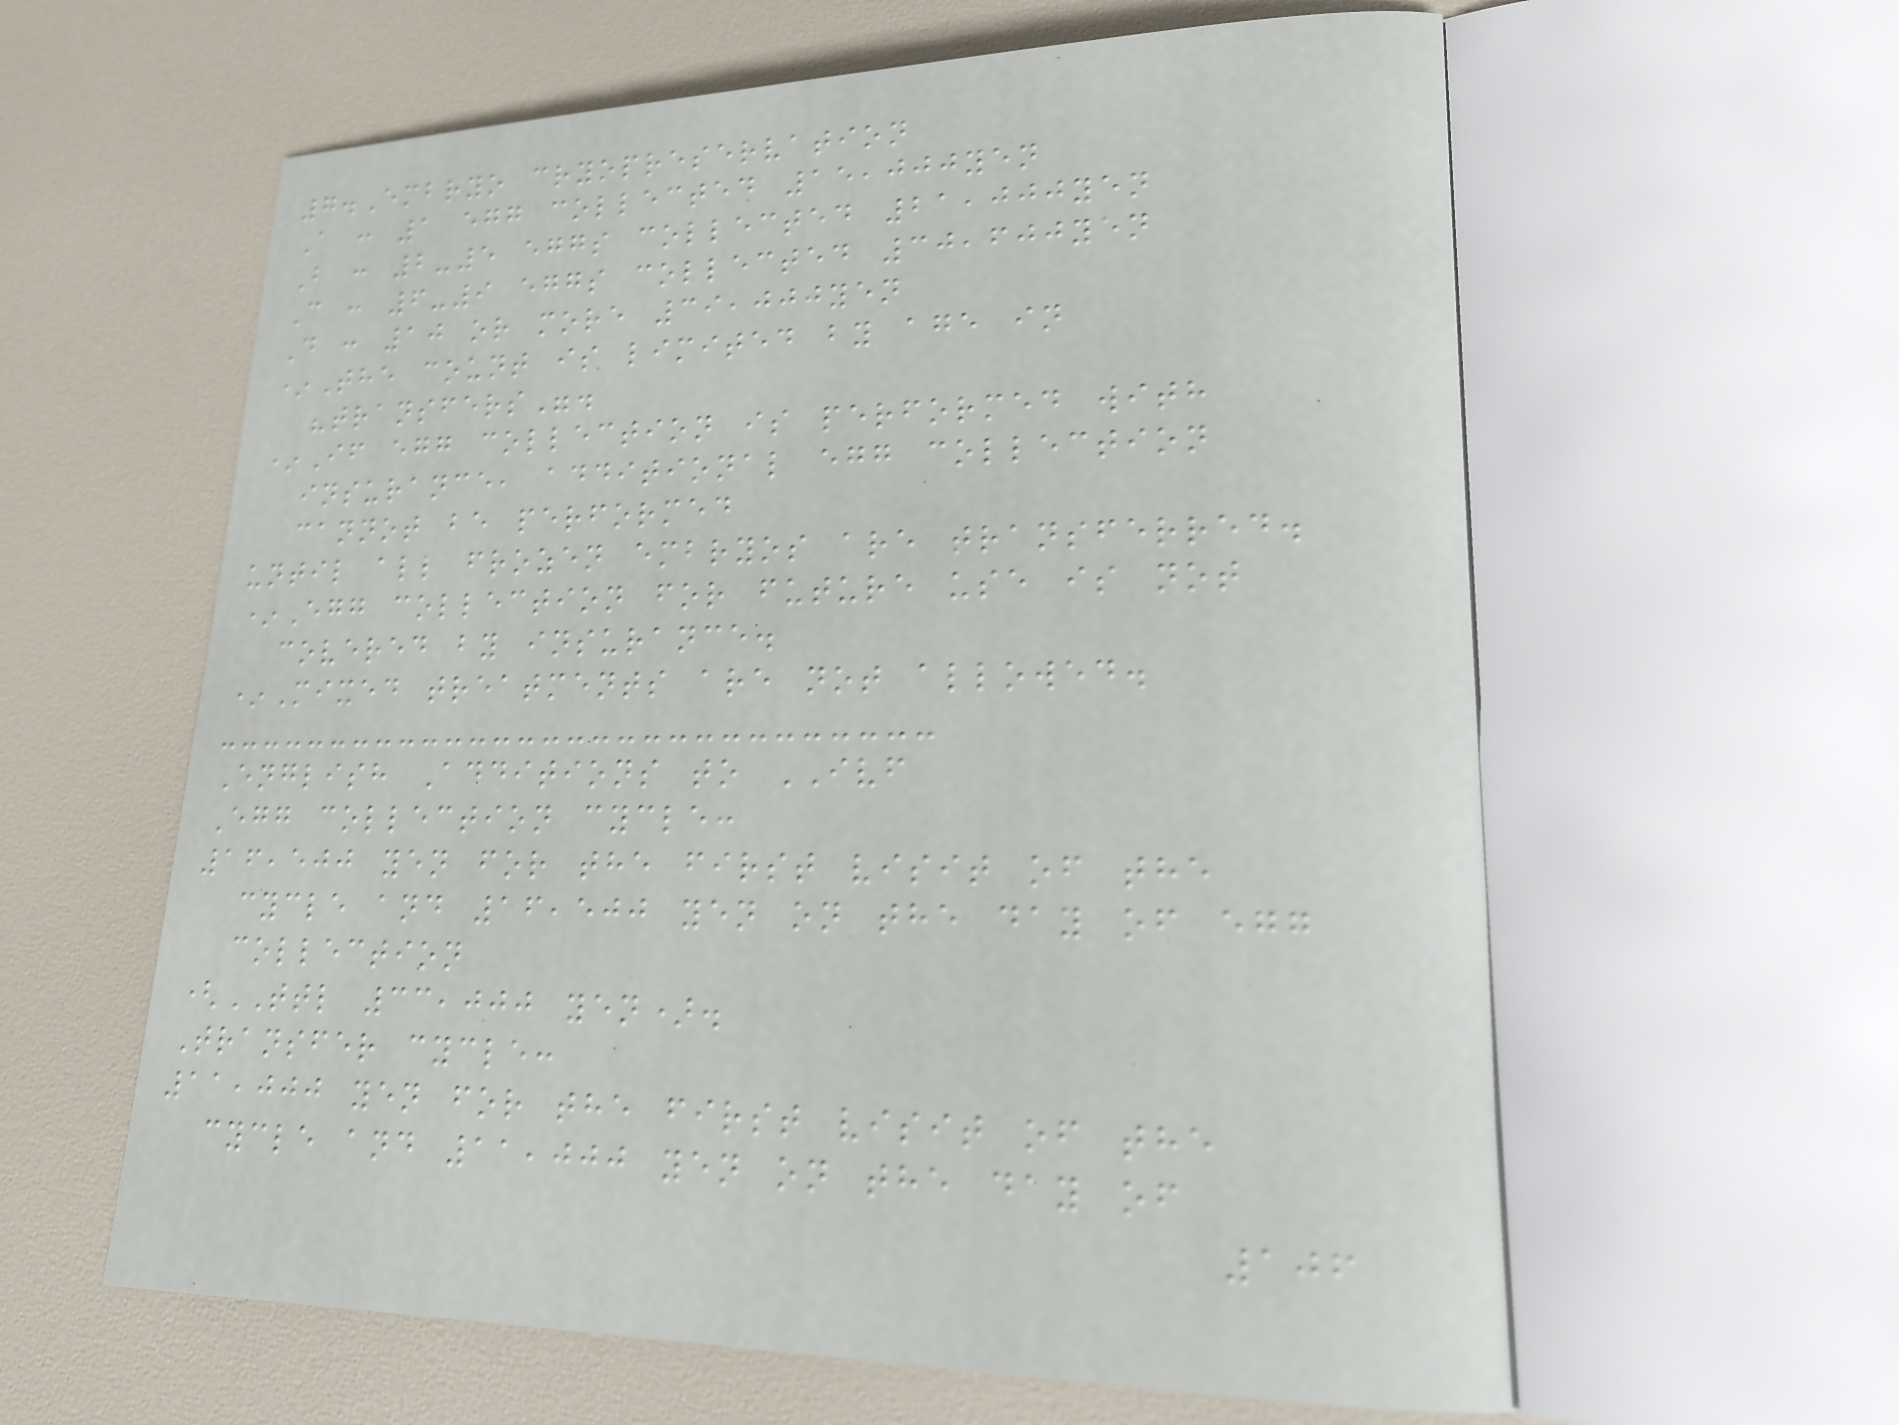7.Embryo cryopreservation
A : 1 egg collected 15,000yen
B : 2-5 eggs collected 21,000yen
C : 6-9 eggs collected 30,600yen
D : 10 or more 39,000yen
*The count is limited by age in
"transfers".
*If egg collection is performed with
insurance, additional egg collection
cannot be performed
until all frozen embryos are transferred.
*Egg collection for future use is not
covered by insurance.
*Mixed treatments are not allowed.
English Additions to IVF
Egg collection cycle:
16,500 yen for the first visit of the
cycle and 16,500 yen on the day of egg
collection
(TTL 33,000 yen).
Transfer cycle:
11,000 yen for the first visit of the
cycle and 11,000 yen on the day of
106
